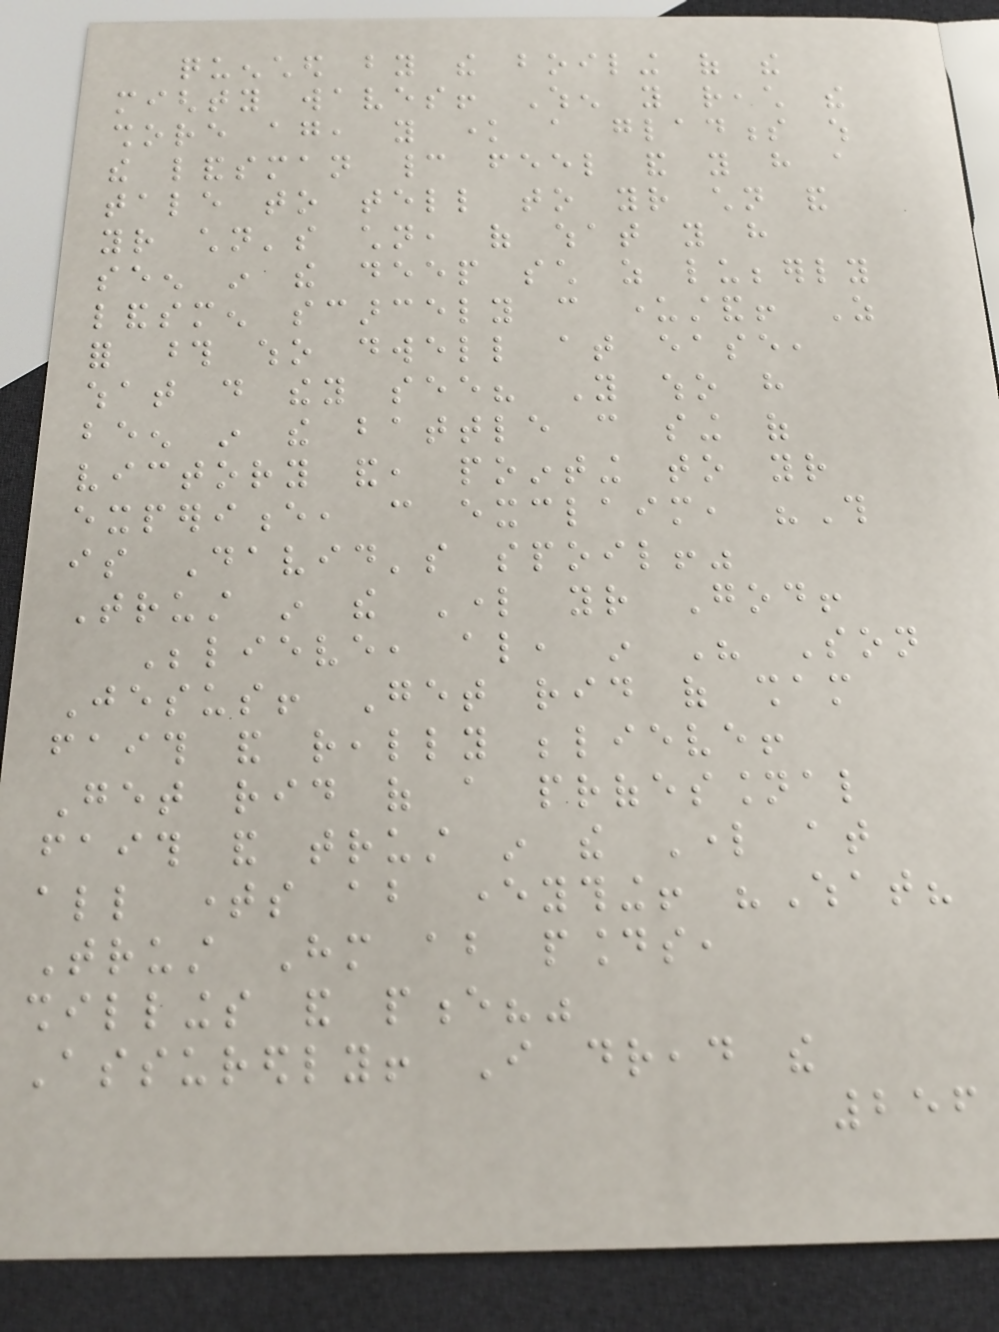quenched by the boiling of the
mighty waves! When you reach the
shore again, you know a gladness which
the landsman cannot feel and you have a
tale to tell to your children and
your children's children, of what you have
seen in the deep such as lubberly
landsmen scarcely can understand! As
for those who dwell at ease,
what do they see? You who have
been in the battle can sing of
victory and, pointing to your
experience, can exclaim, "This
is David's spoil!"
Trust in the Lord your God!
Believe, also, in His Son
Jesus! Get rid of sham
faith and really believe!
Get rid of a professional
faith and trust in the Lord at
all times about everything! "What?
Trust Him about pounds,
shillings and pence?"
Assuredly! I dread the
256
